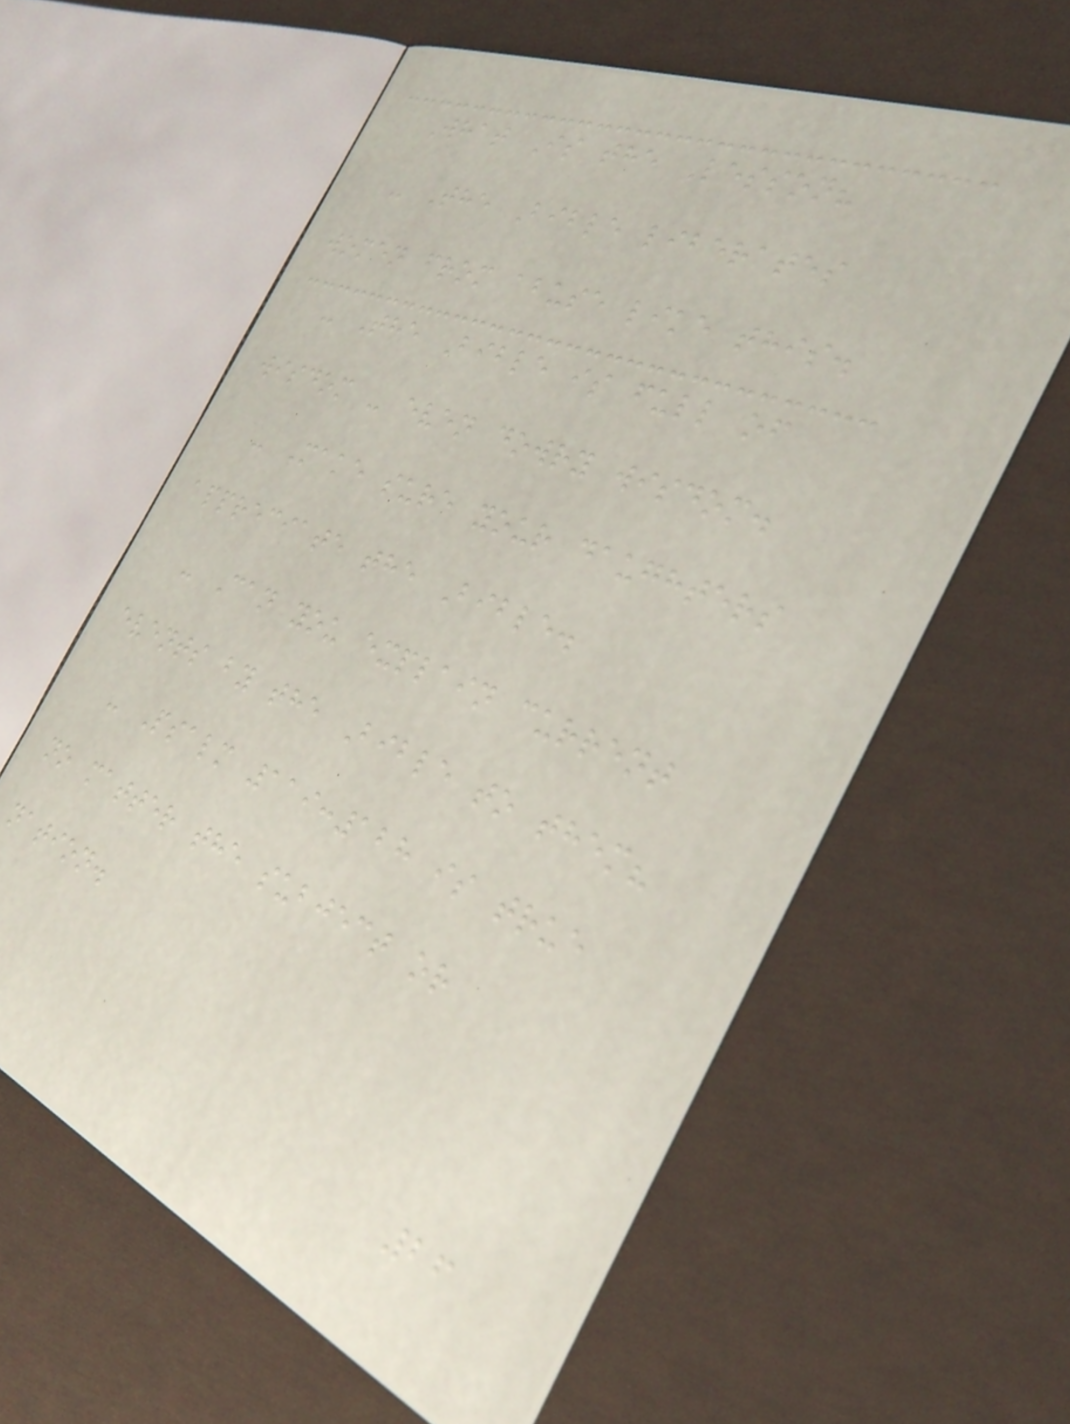What Is the Lesson?
- The Bible liberates
women from abuse like this.
- The Bible is full of
wisdom - even dowry wisdom.
- Make sure your daughters
appreciate the Bible.
- Can you explain current
events by the Bible to them?
- Psalm 119:128 is true
no matter the subject or
nation.
26
